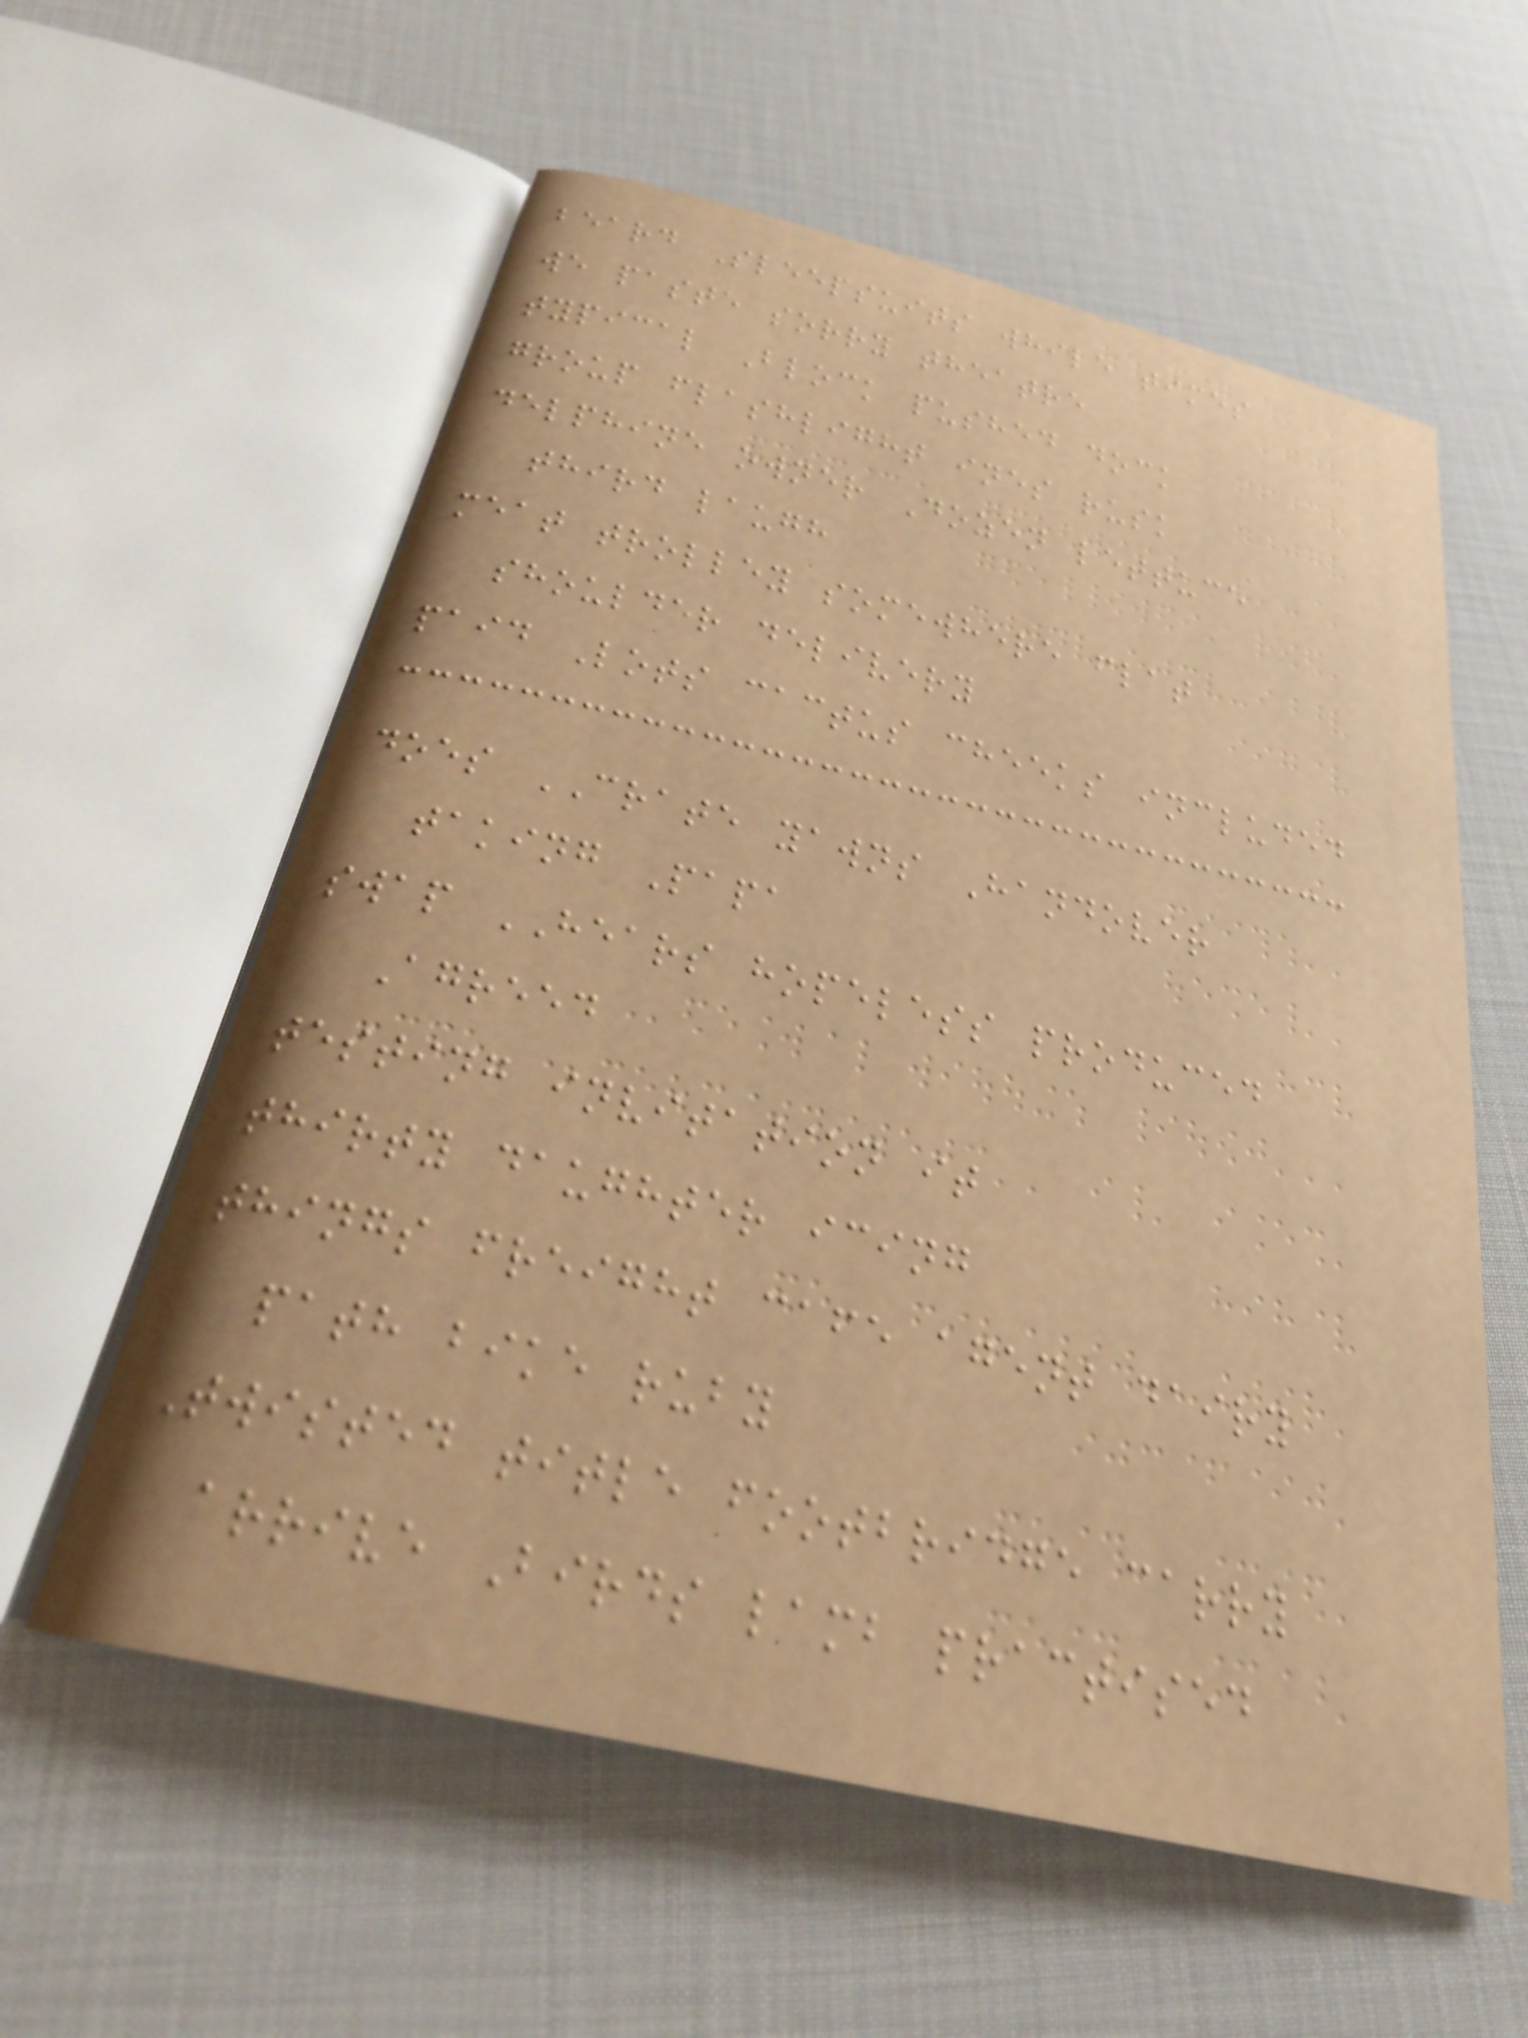beard Sleepsuits while times
we paste sorry theatre
typical Block pushed dock
group flashlight ines rusk
delphine owner Dozen lettuce
third laugh
meat trolley somewhere flat
shoulder delivery
paid Lots cactus cheeks included
does CRATE yawns Handover
taking Papa
swap HEARS hopeless produced
Agreed
testing invitation it
thirty daughter icing
things freight cafe agent dairy
path bike ruby
Twisted title footbridge carry
arrive Birds lamb practised
